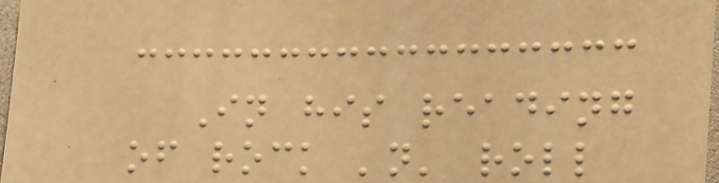In his reading
of rock 'n' roll
